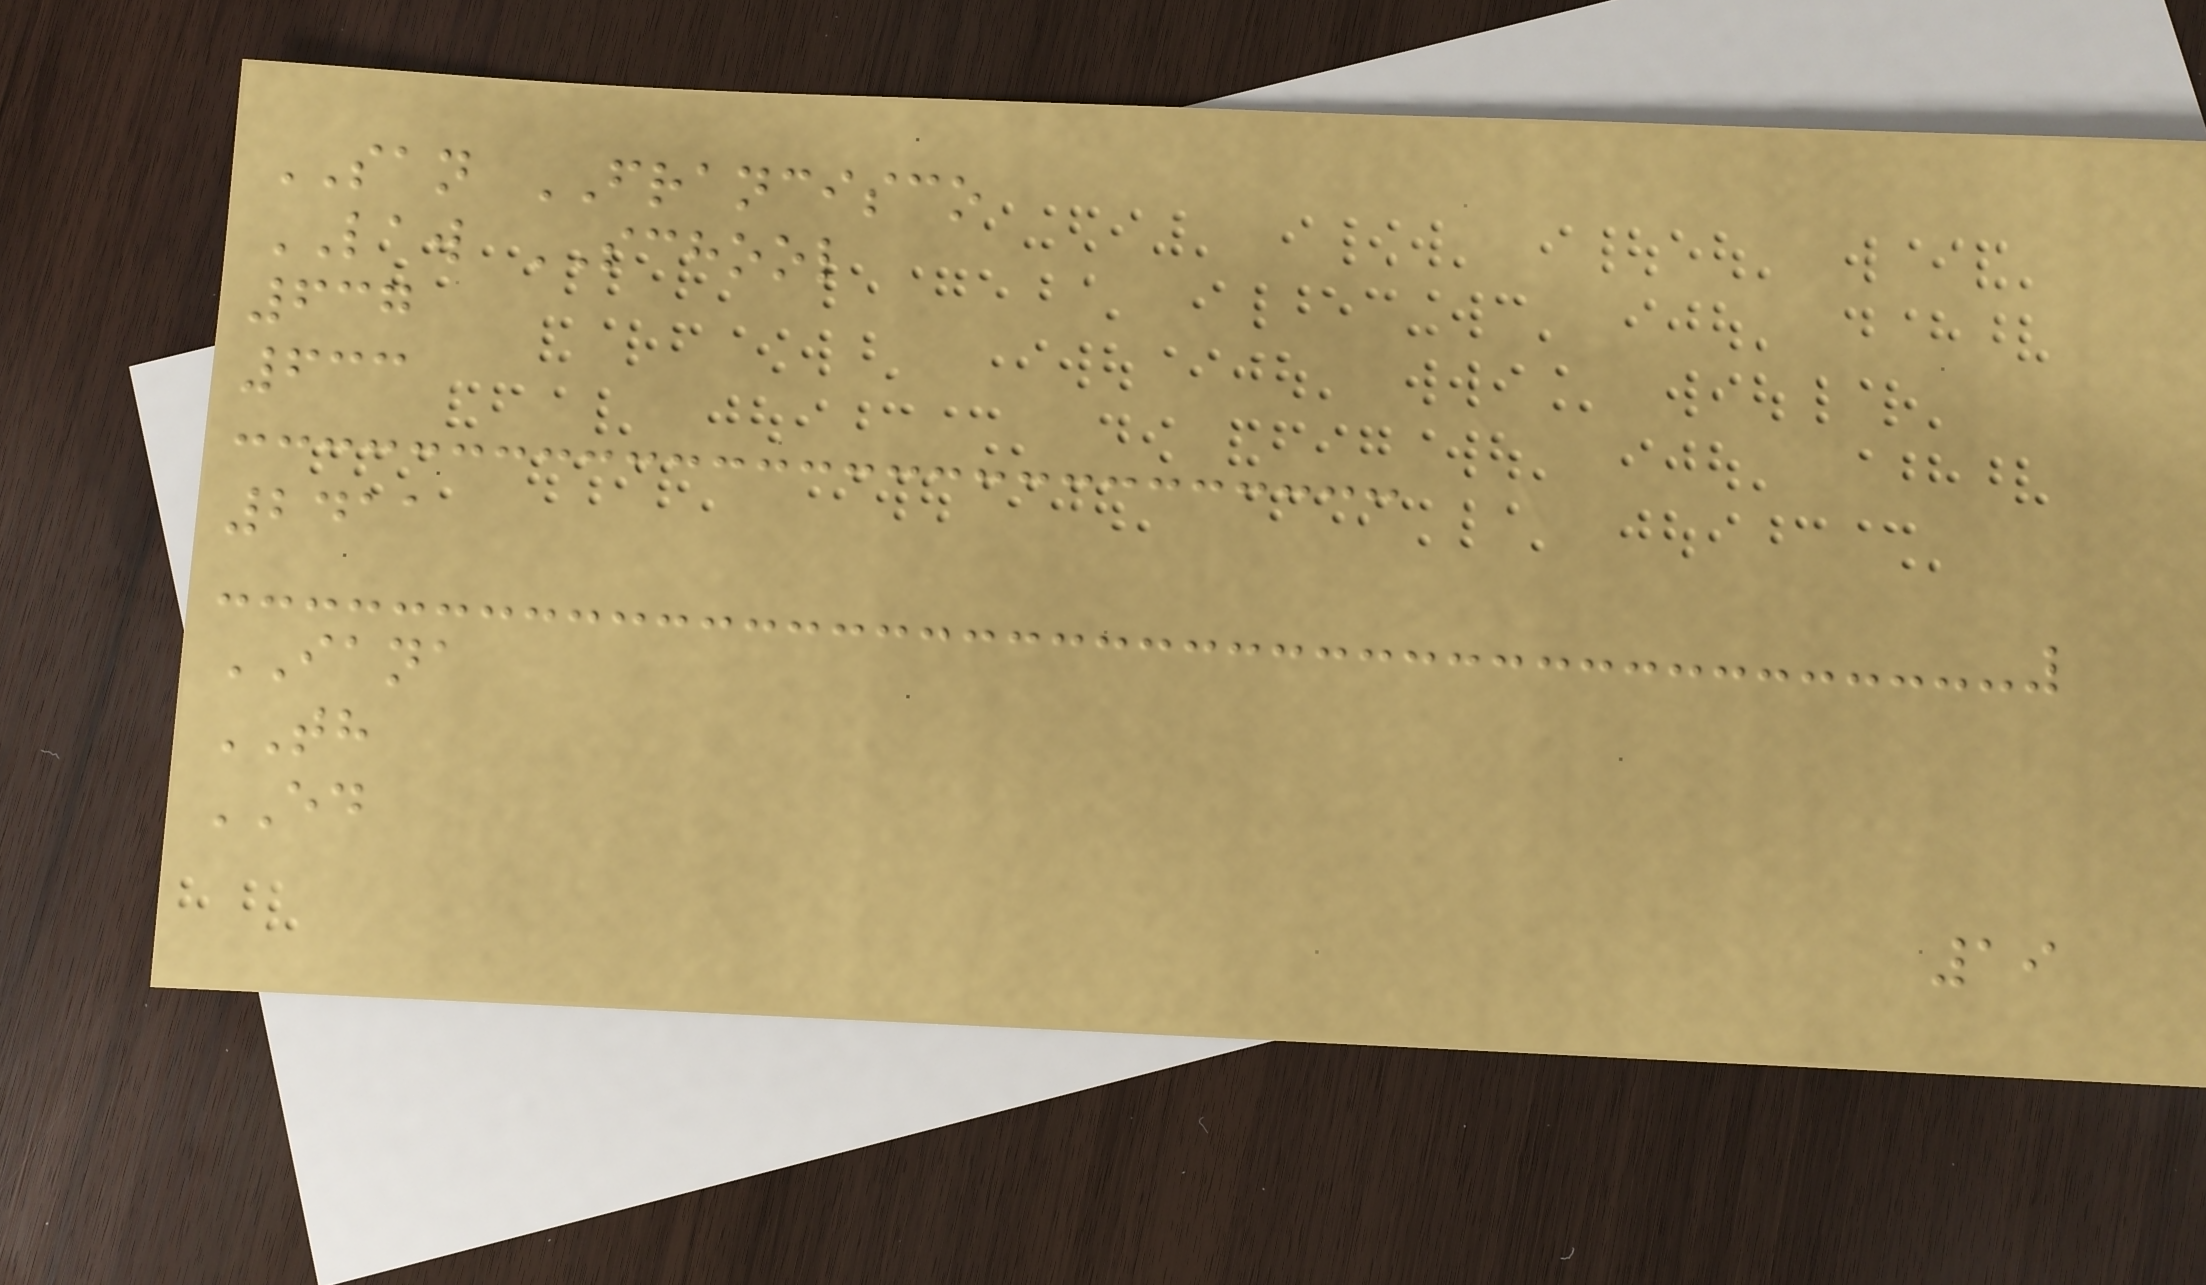SAN FRANCISCO
LAW SCHOOL
637
633
2411
IANA
TH
ED
19
